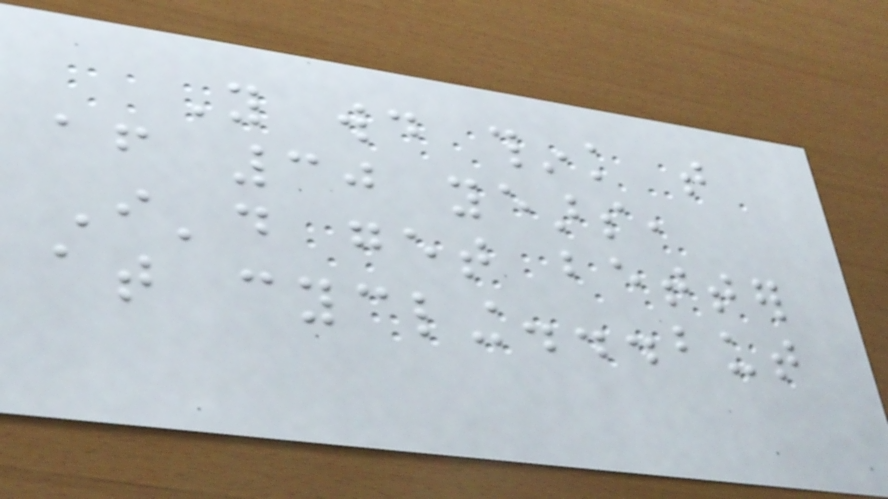You would think that
after 30 years,
I'd get better
at cycling...but
